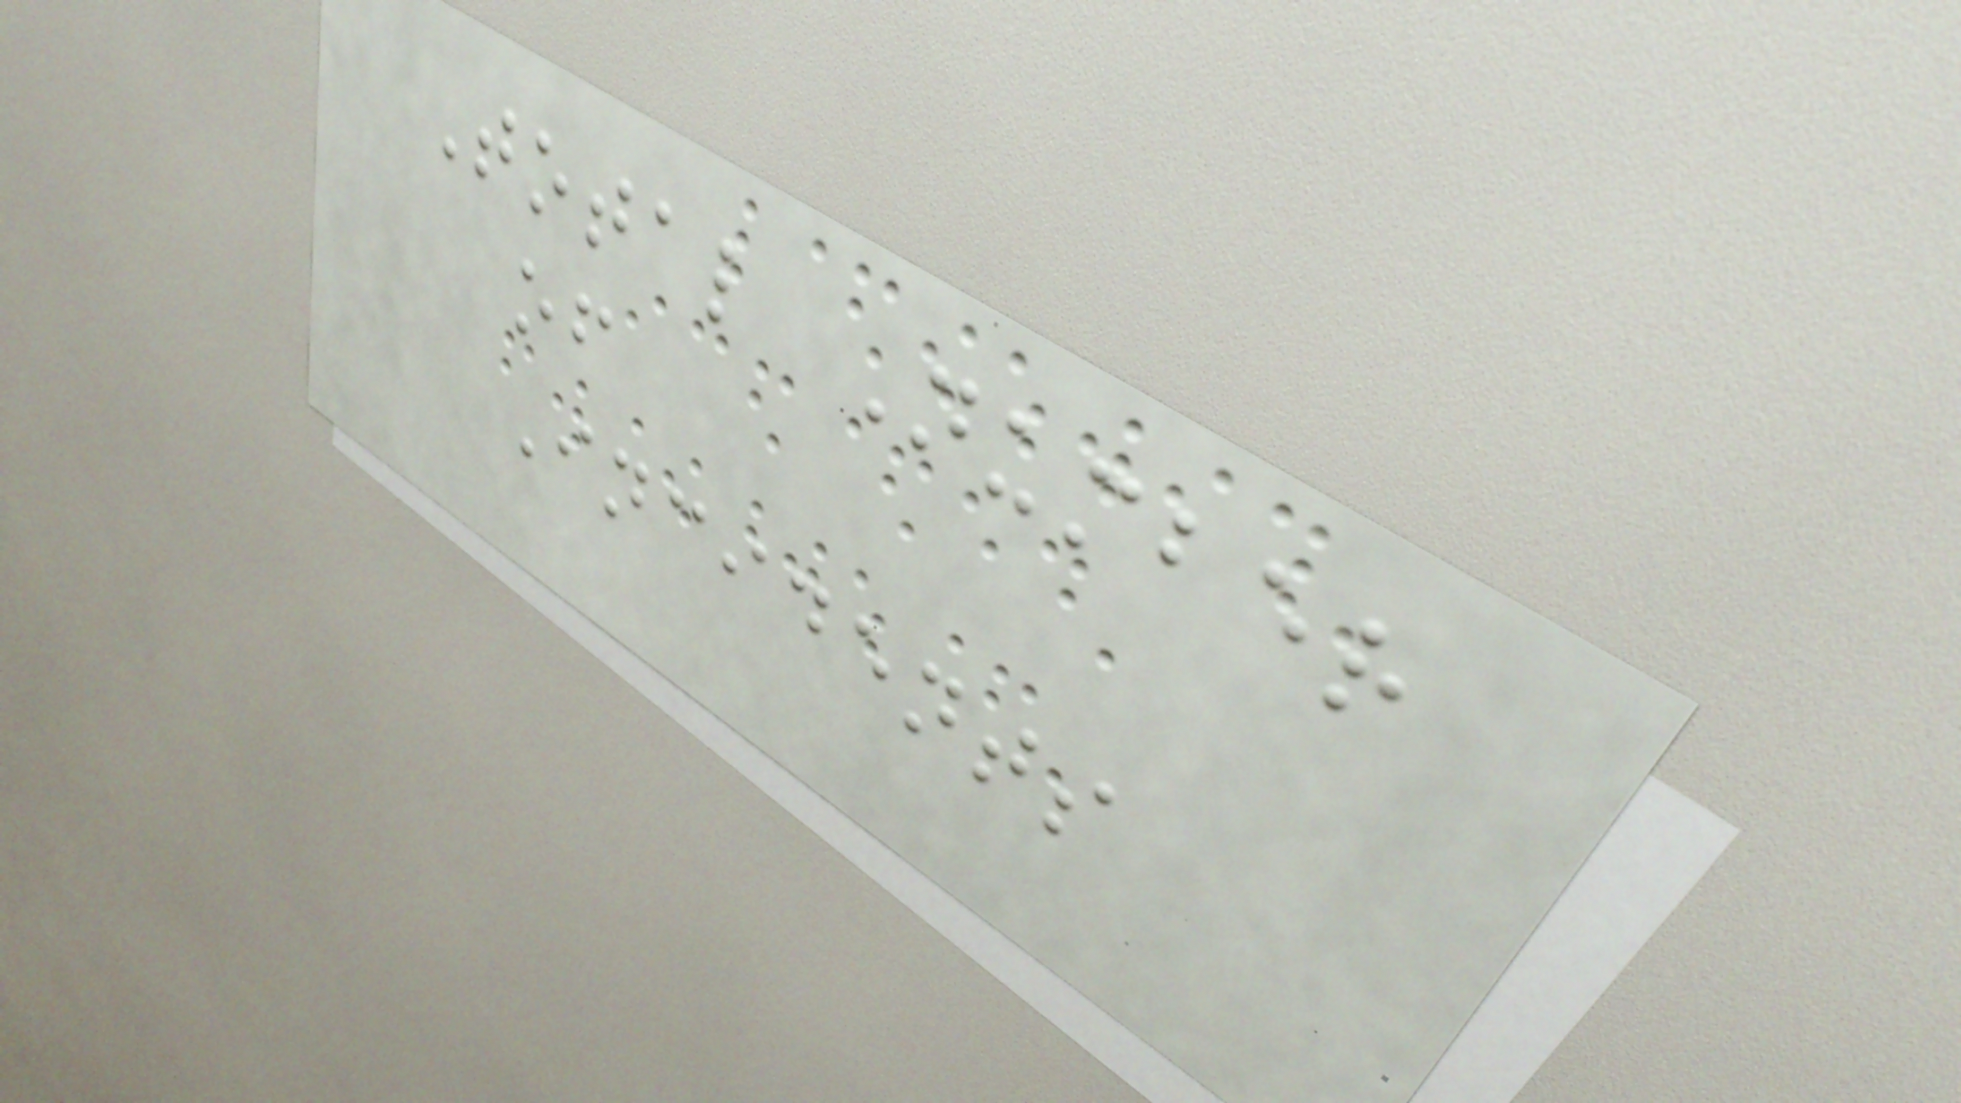Total Number
of
Incidents
